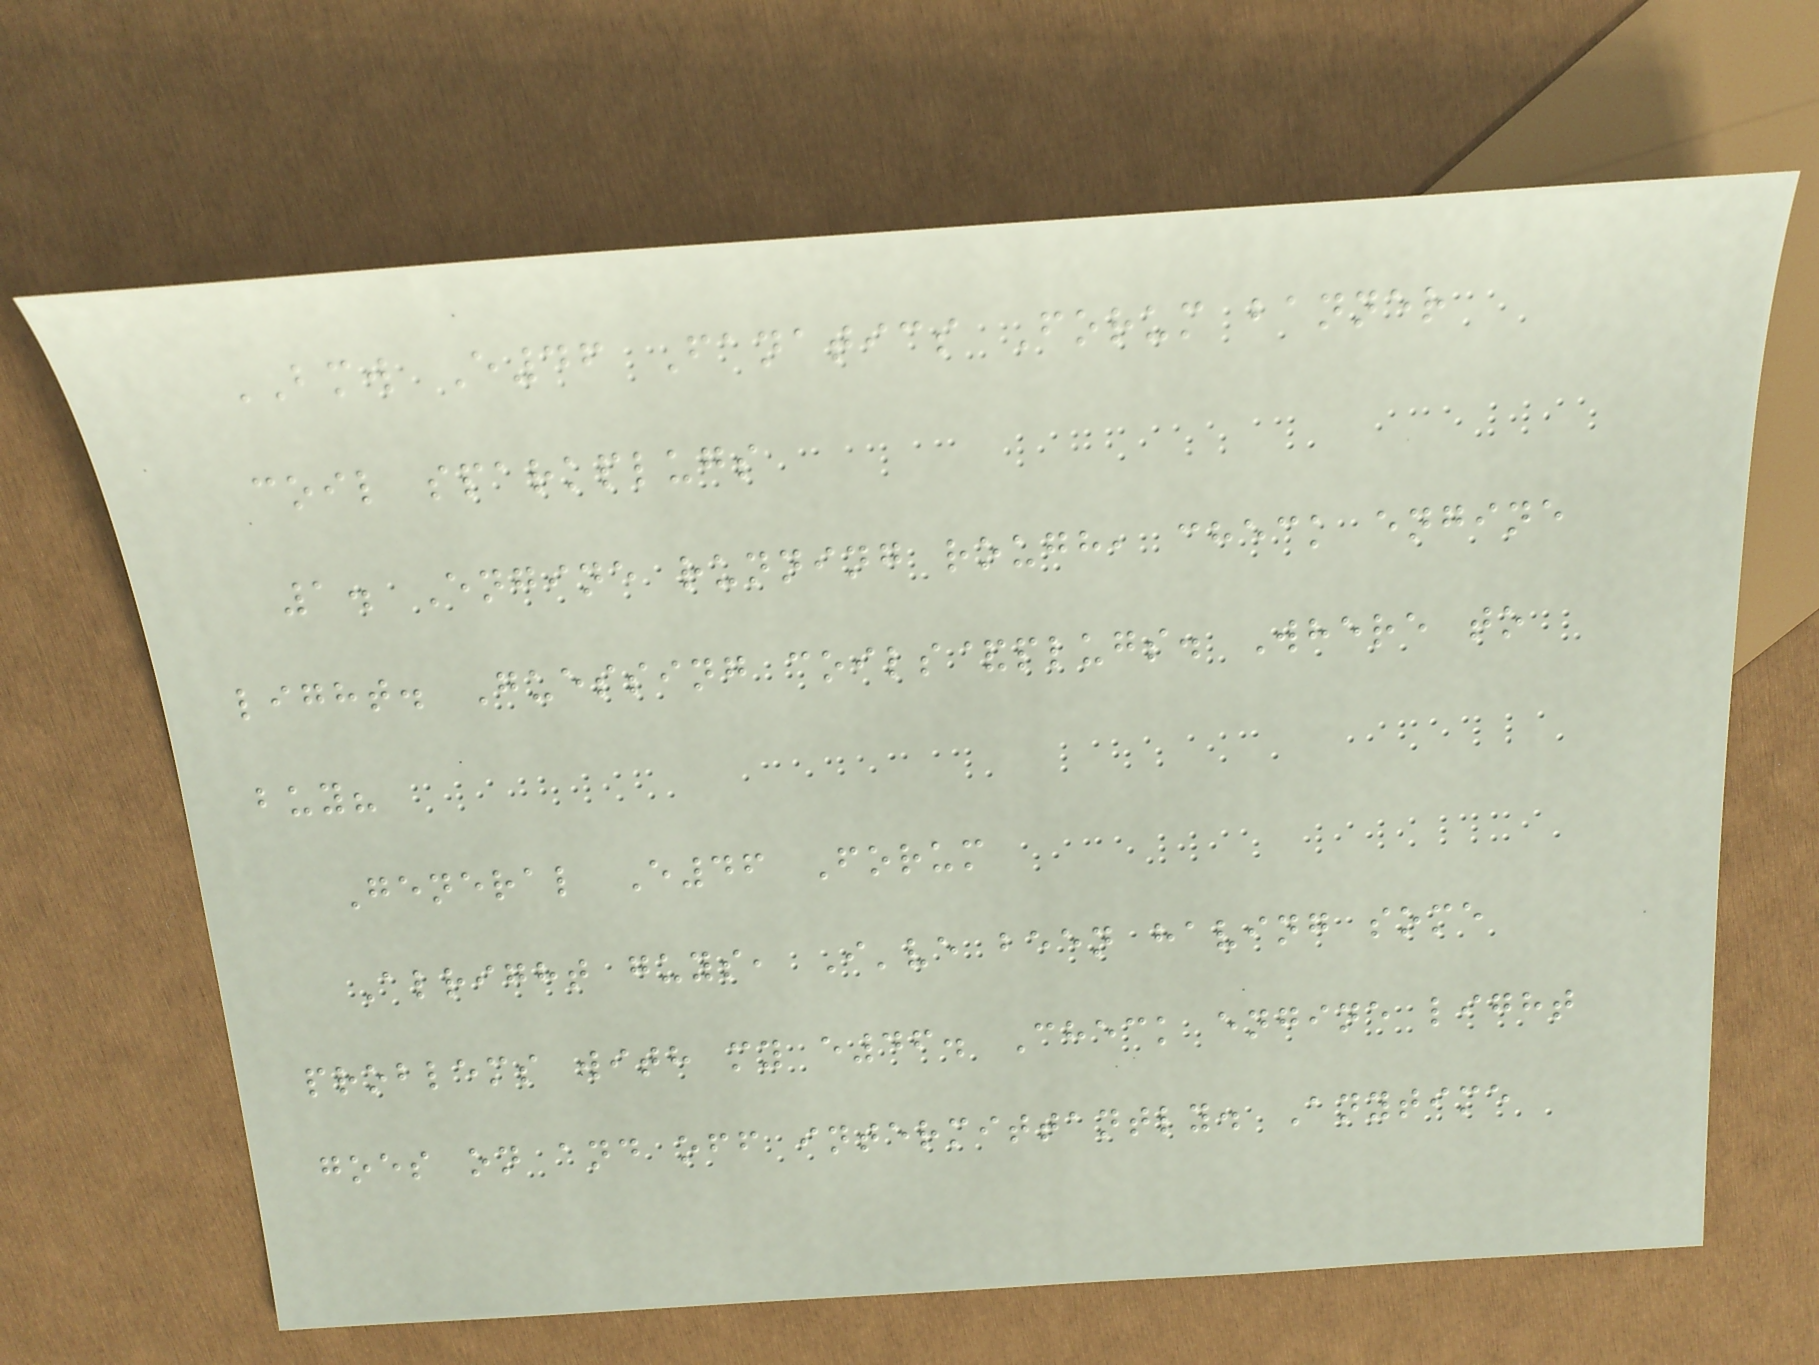BMW E46 Fanatics Forum banner
coil sparkplugs
1. Engine running rough, check engine
light. Guessing coils&plugs. Where to
buy?
General E46 Forum
Alright guys, I've been having some
problems with my e46. Check engine light
goes on and off intermittantly. Anytime
